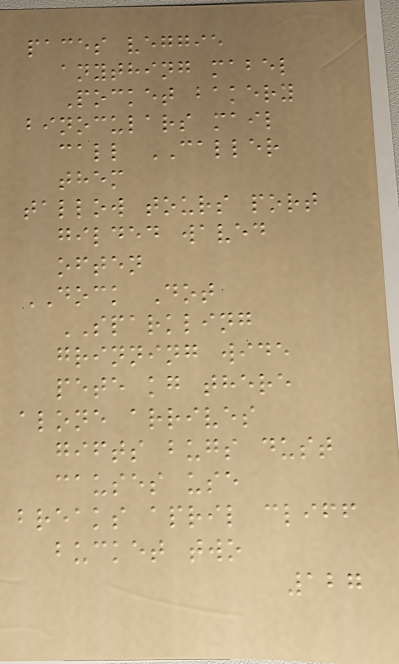paces veggie
anything mabel
Pocket bakery
binoculars mail
call CALLER
them
tallow tours port
gilded waved
often
DOCK Dot
SPARKLING
grinning wide
pete kg there
alone arrives
gifts bugs dust
causes use
breaks april cliff
bucket two
127
